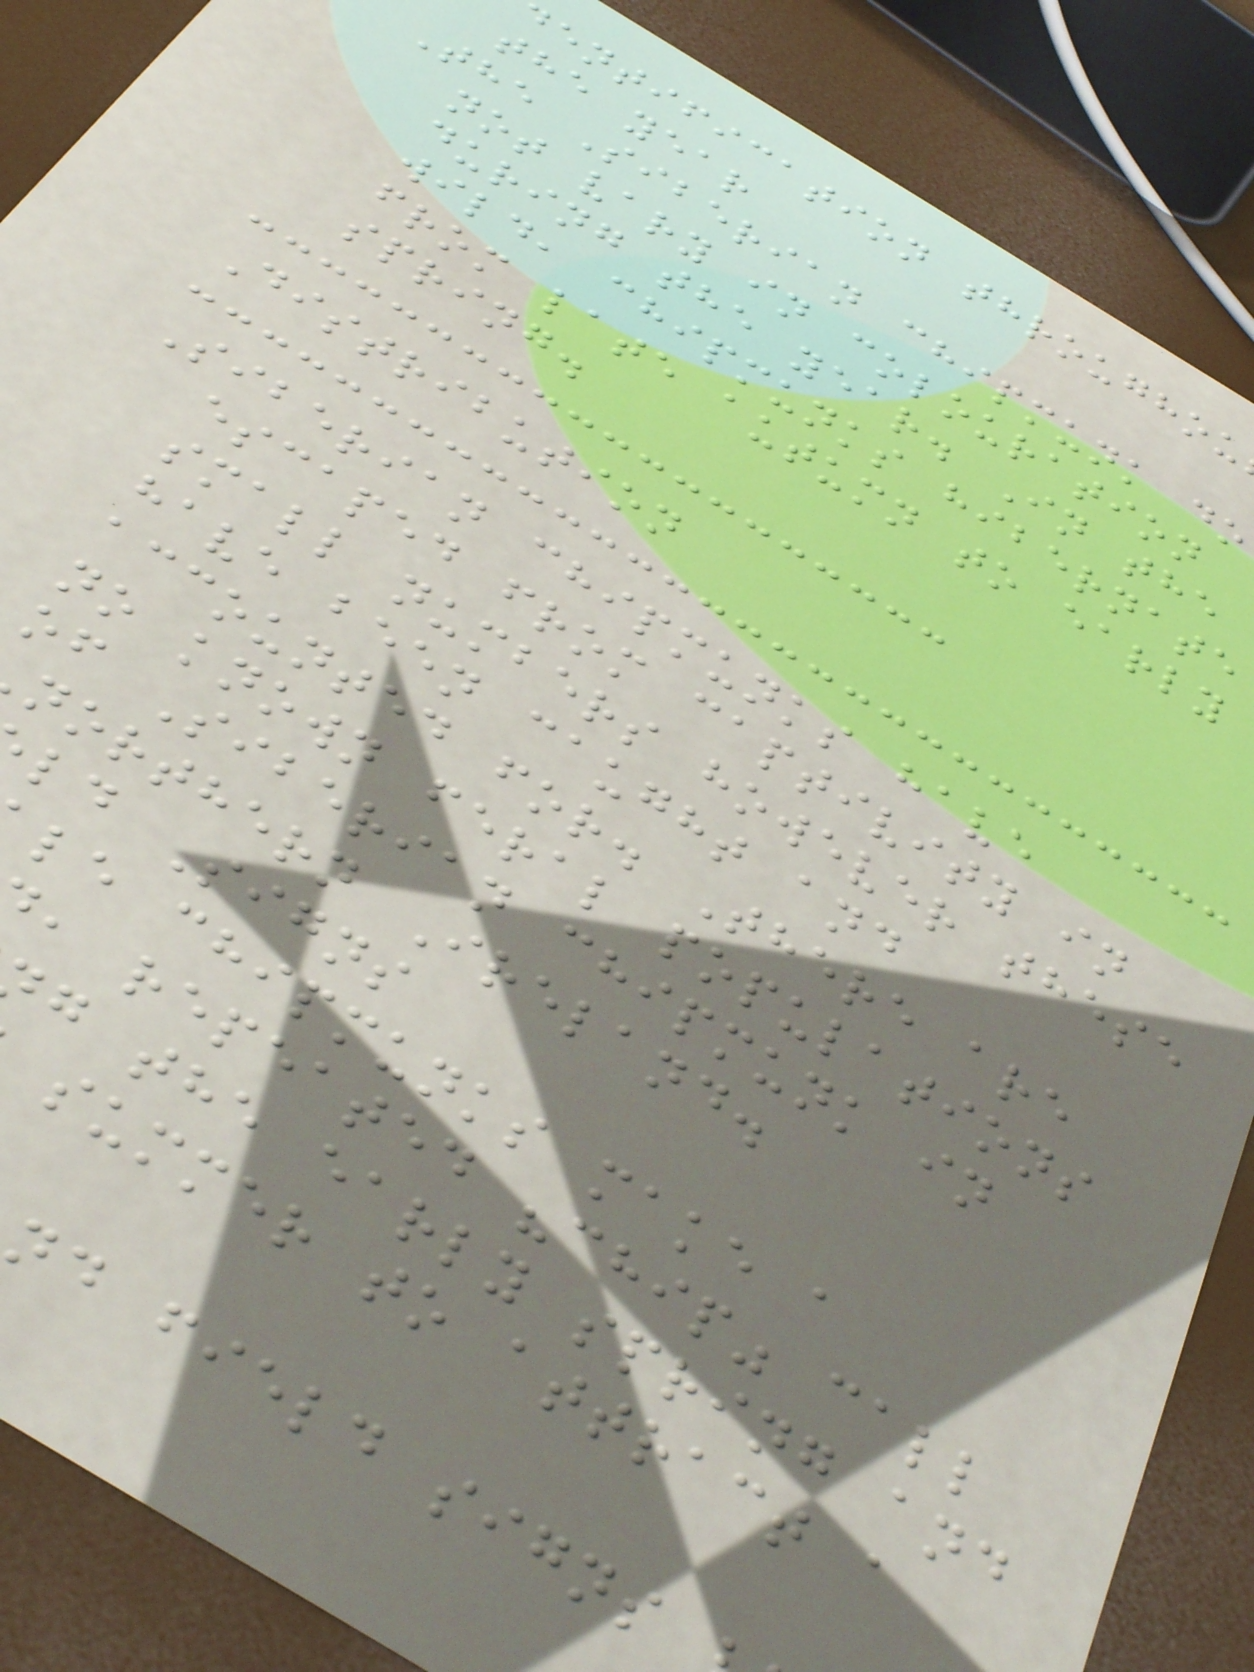dentification throughou
the year
The Siberian chipmunk do
not vary in colouration
during the year. In the
wild, chipmunks hibernate
from late autumn to early
spring.
Distribution
Siberian chipmunks have
escaped from captivity in
small numbers however these
have been caught and
accounted for. There are
no known feral populations
of Siberian chipmunk in
northern Ireland.
ld Signs
le chipmunks make a
, repeated "chip" call
g the early spring and
summer to attract a
nd field signs
